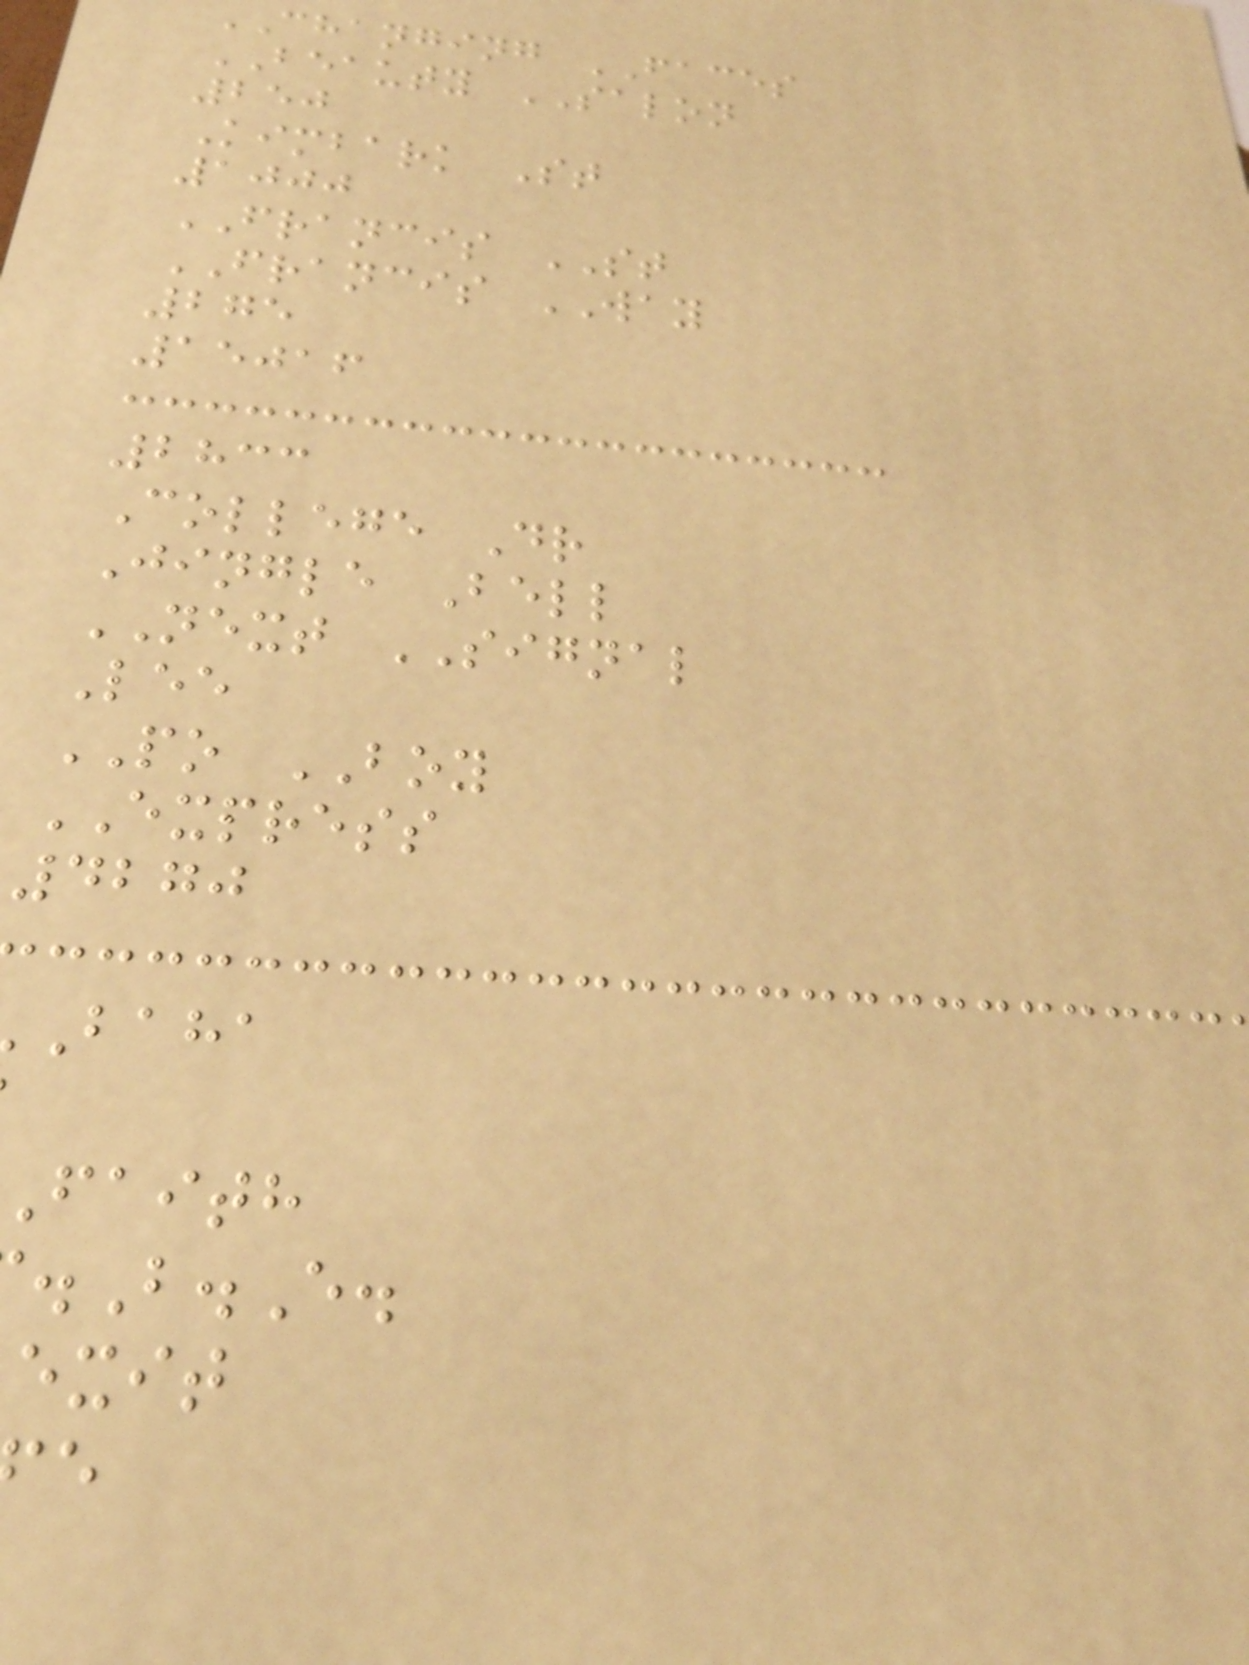changing FACES
BEAUTY SALON
250
Kimbark St
1000
FRANCIS ST
FRANCIS WAY
275
15016
2833
College Dr
Jingle Bell
NEXT SIGNAL
Lee
PO BOY
EXPRESS
4270
baha
faith
.B.E.
exit
